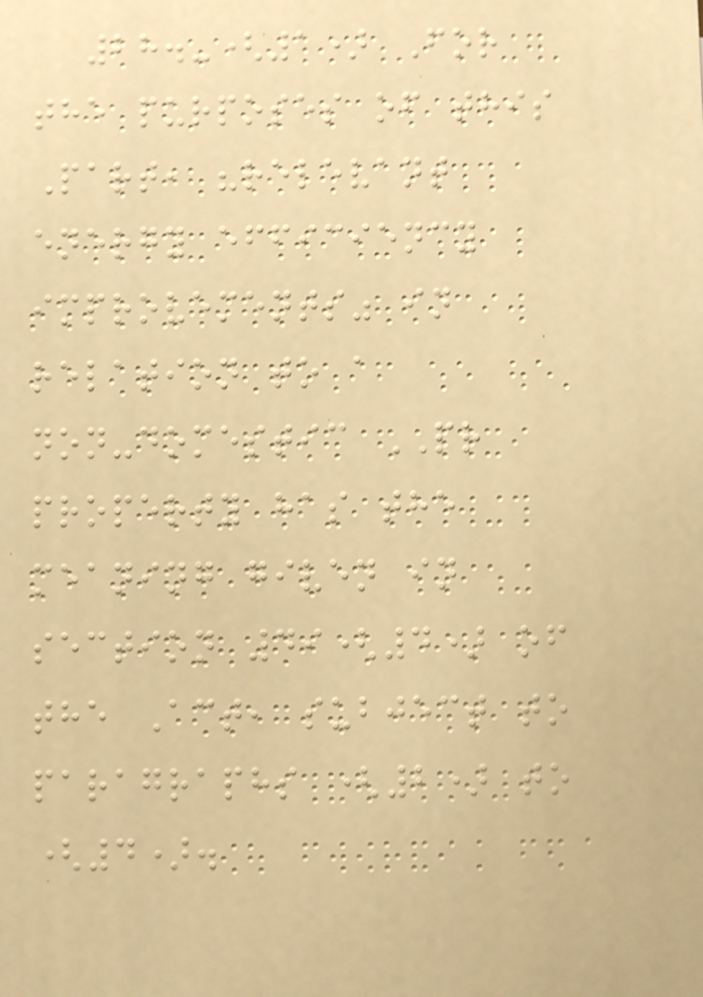28.-(1) For
the purposes of this
Part, "relevant
energy efficiency
improvements" in
relation to a
non-domestic PR
property has the
meaning given in
section 49(4) of
the Act, subject to
paragraphs (2) to
(4).
